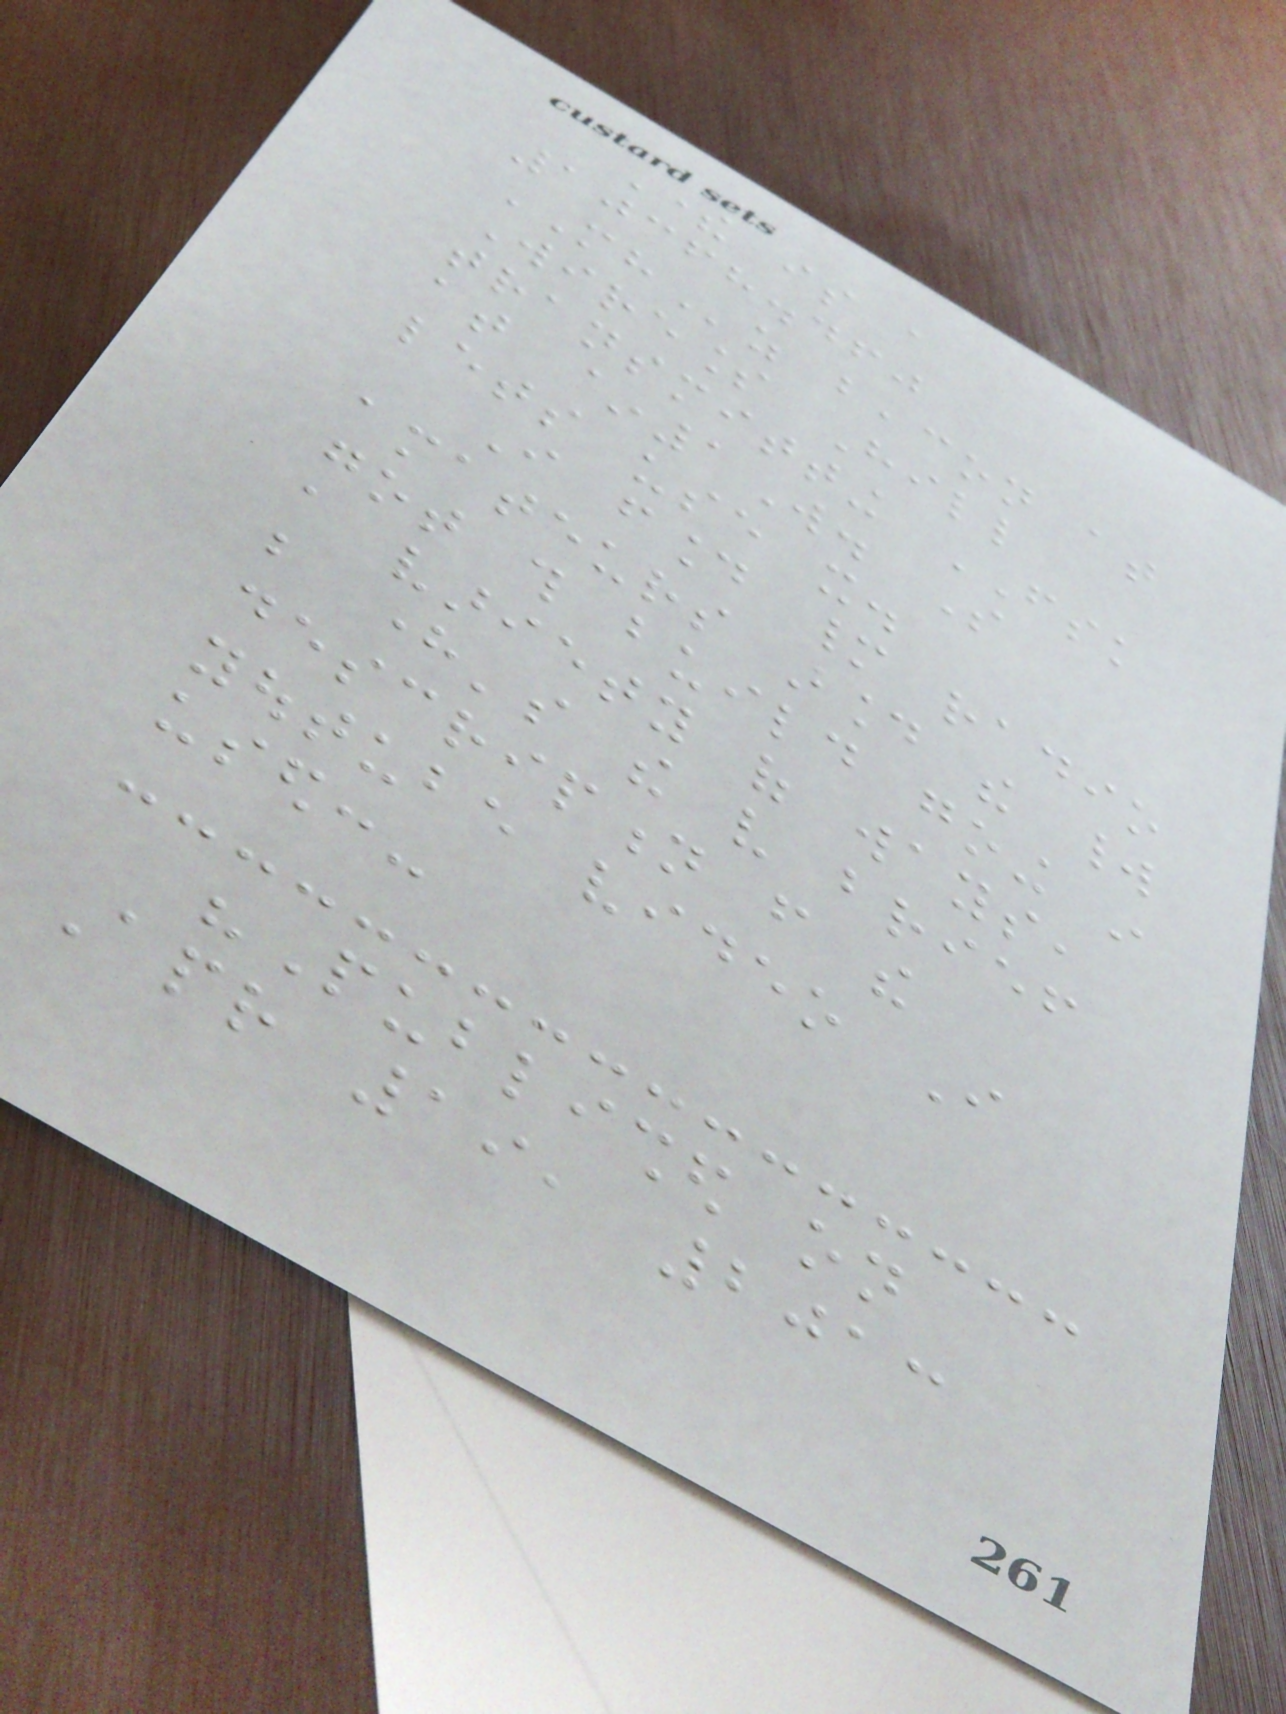There is a
10368.460
MHz beacon at
Wireless Hill
transmitting FSK
at ~1W. So
lets use it.
I found many radio
amateurs around the world
got this build going in
a variety of ways,
but here's the very brief
description from the
youtube video I
used:-
"Published on
Apr 19, 2013
